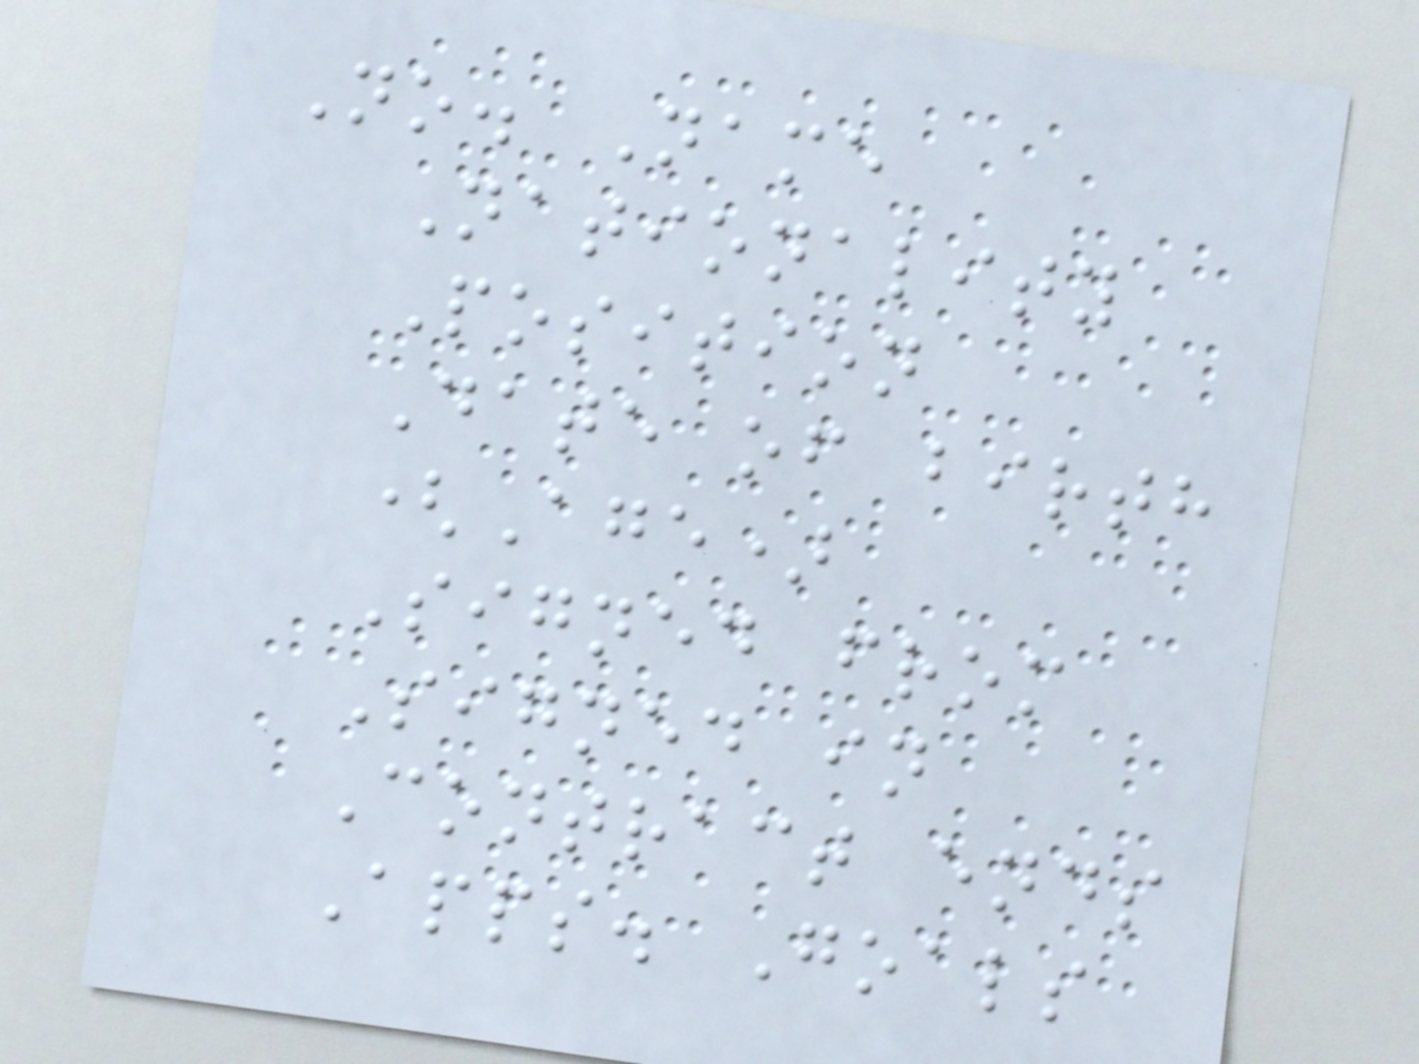No. Name
Nationality
Position
Date of birth
(Age)
Signed from
Signed in
Contract ends
Apps. Goals
